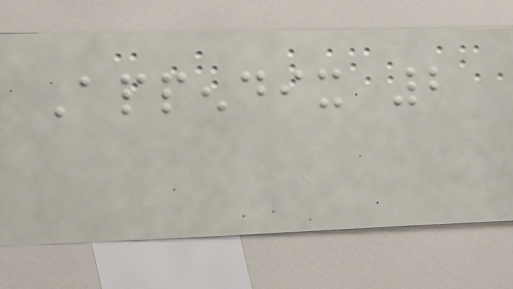Appendix 2
